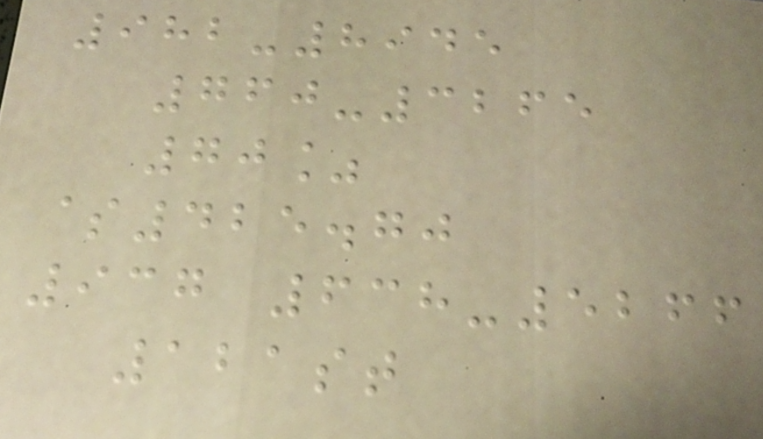982-8945
760-3265
70%
$425.70
937 638-5266
121st
